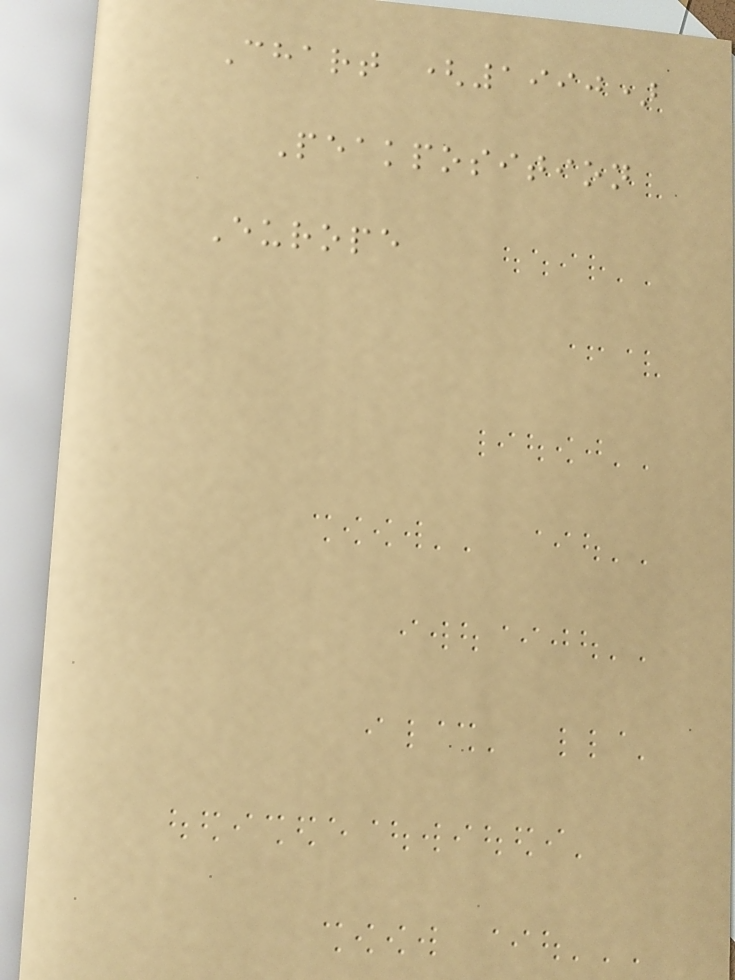Chart (1990)
Peakposition
Europe
